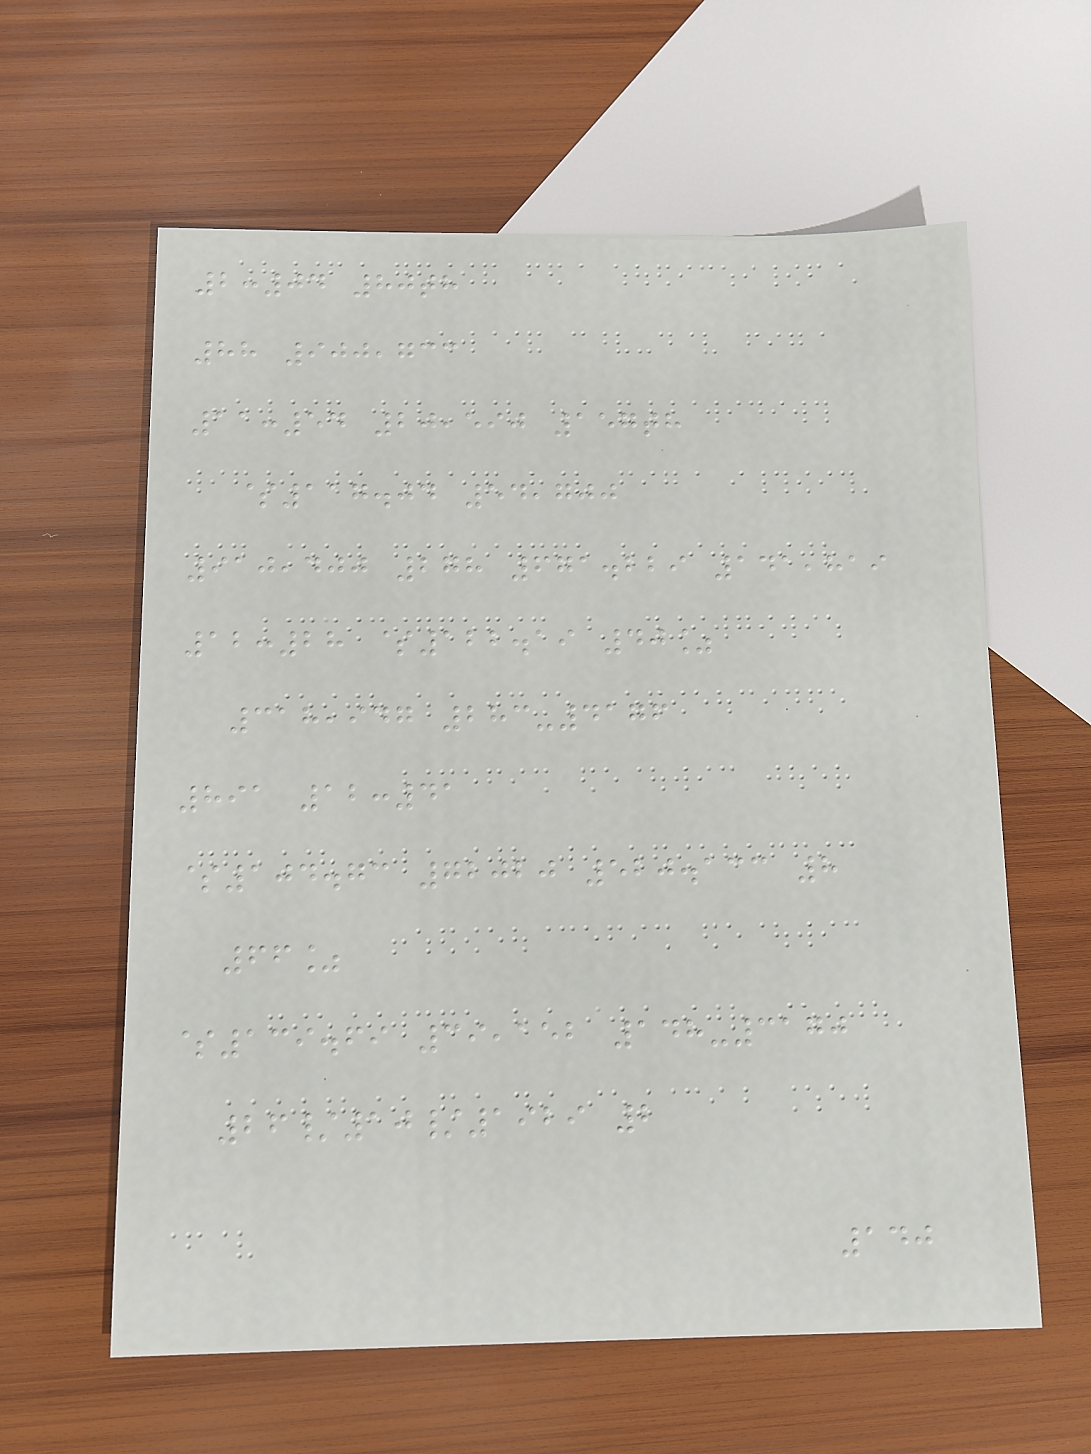2:04 80th
88 900,733
11:54 20,590 157th
$117.04 54,700
910,400 278 671.229 141,819
12:28 $122.19 40%
318,947 283-4176
891 12:41
$104.73 72020 520.133 8
66%
$139.69 39,152 148-3170
26/10/1929 2
140
